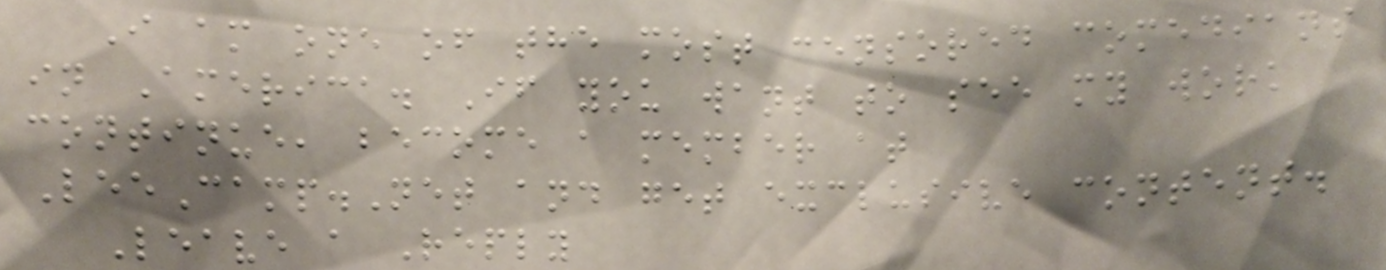I am one of the most censored comedians
in America. If you want to see my work
continue, become a member at
LeeCamp.Net and get exclusive content.
Leave a Reply
